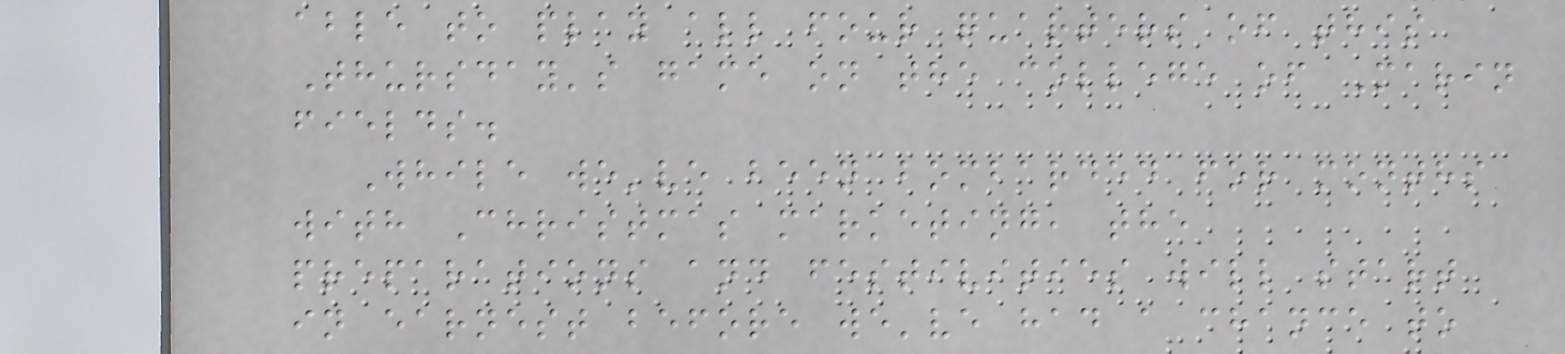able to play all four quarters of this
Thursday's game on the college of Marin
fields.
While we've been bombarded for months
with Christmas marketing, the
preparations and festivities will start
in earnest before we've had a chance to
